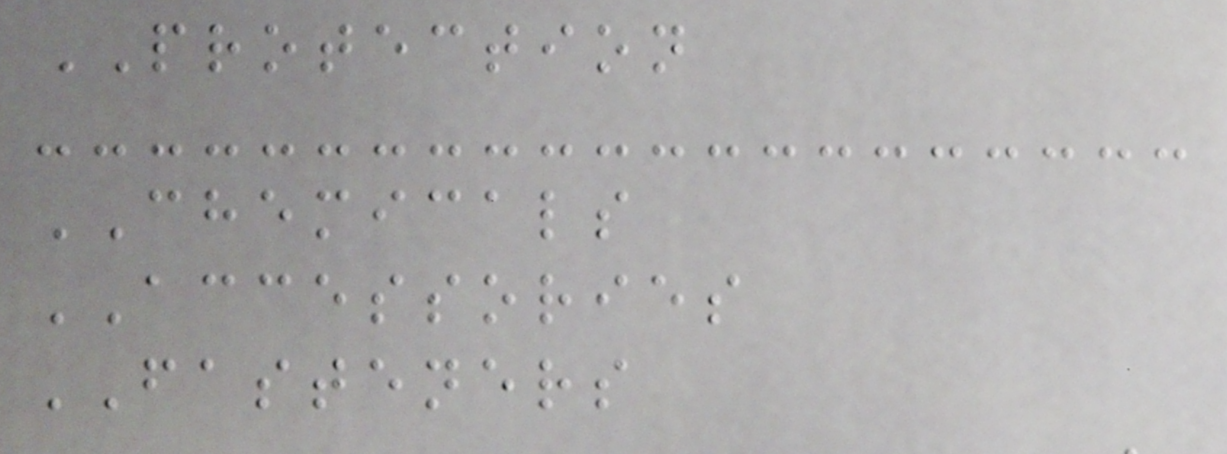PROTECTION
CHEMICALS
ACCESSORIES
FASTENERS
